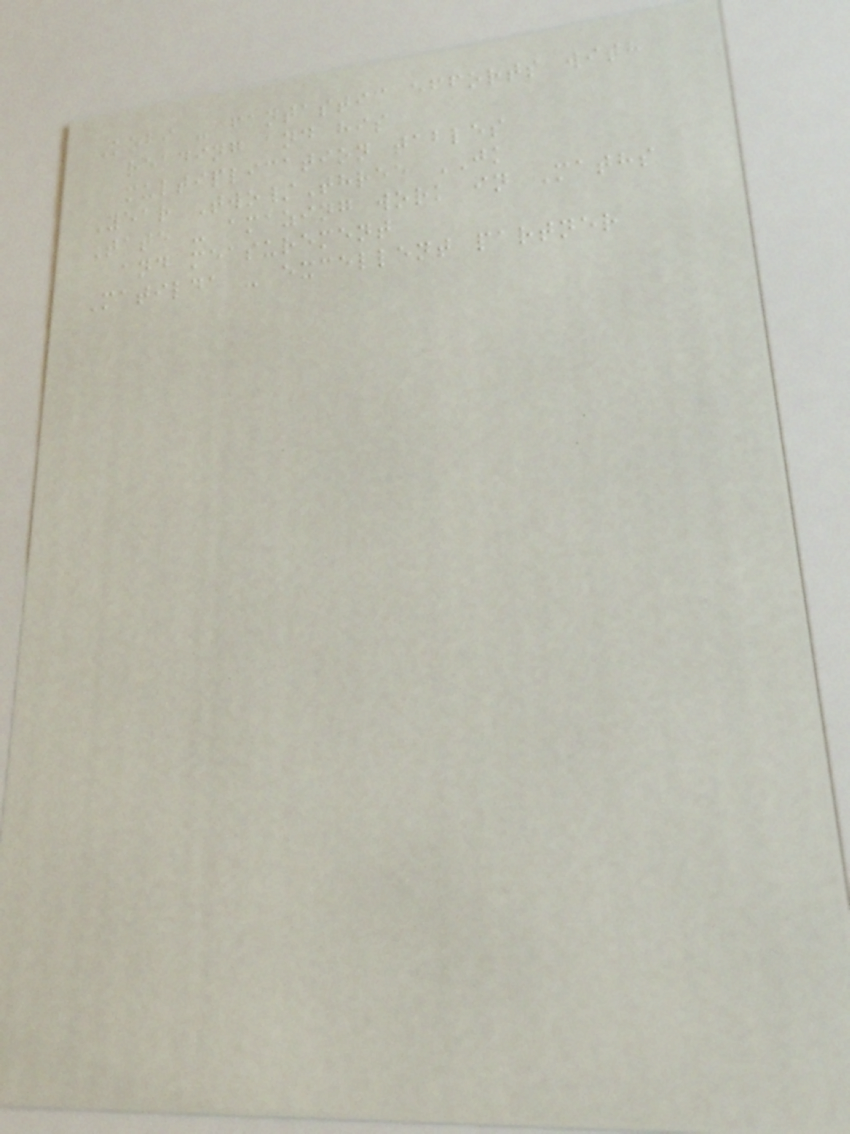Kobi - fantastic efforts with
reading and his
multiplication tables
Year Two/Three JK
Tate - amazing work in Maths
and measurement
Matilda - excellent partner
